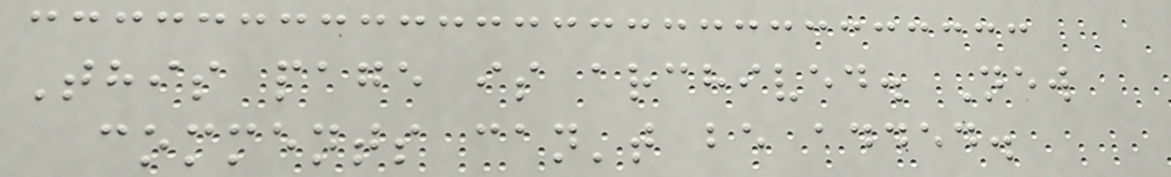This page is archived. New
comments can't be added.
